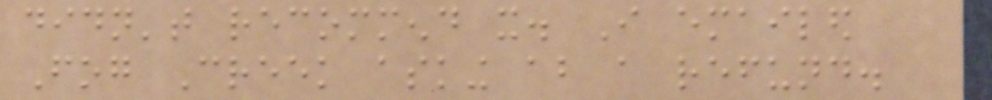didn't recommend it. I emailed
Fog Creek asking about a refund.
